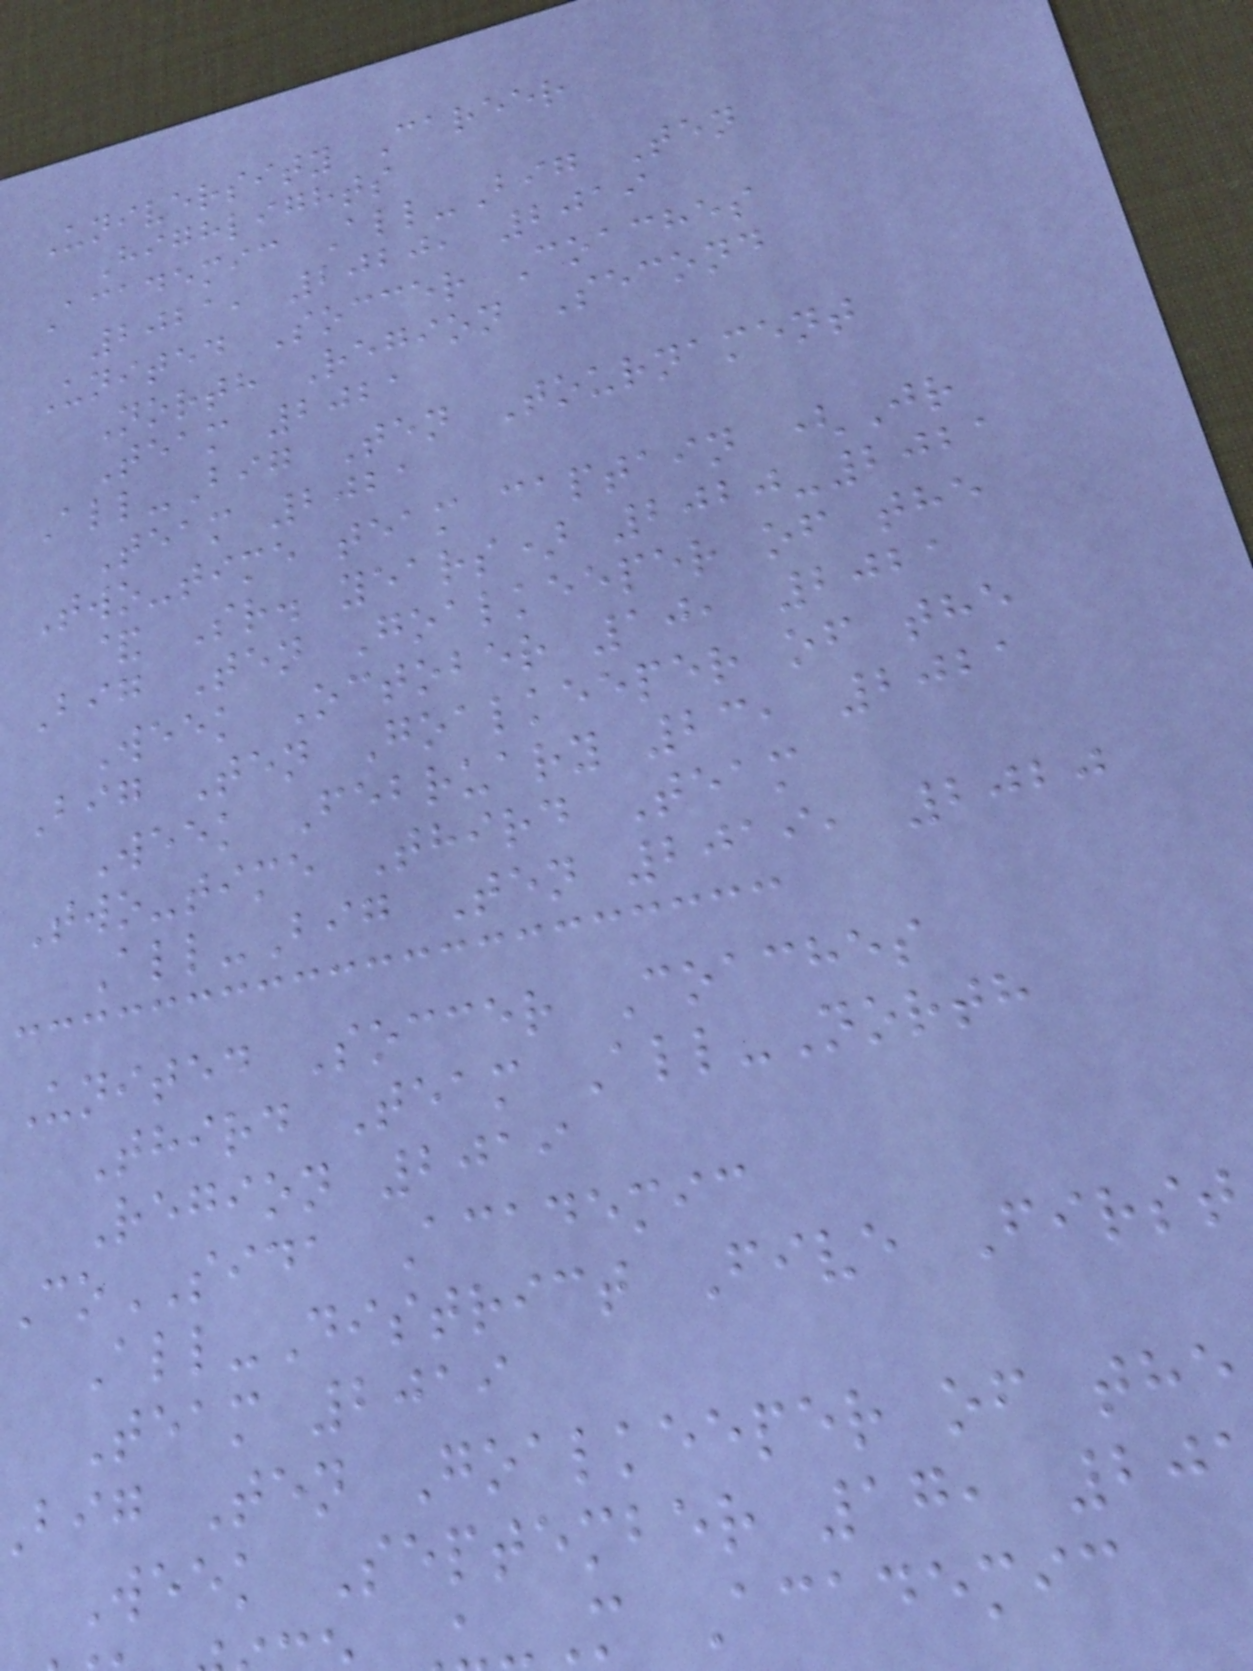University Career
Highlights
Academic All-Big Ten
2021, 2020, 2019
United Soccer Coaches
North Region Second
Team 2021
All-Big Ten Tournament
Team 2021
Two-time team captain (Jr
& Sr. years) 2020-2021
Big Ten Goalkeeper of the
Week October 10, 2021
Big Ten Goalkeeper of the
Week February 23, 2021
Two-time Third Team
All-Big Ten 2019, 2020
United Soccer Coaches
Third Team All-North
Region 2019
CoSIDA Academic
All-District Five First
Team 2019
big Ten Goalkeeper of the
Week September 17, 20
-M Academic
